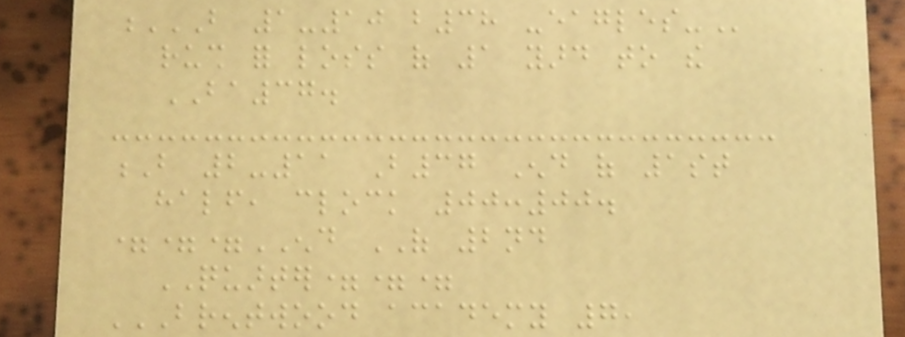B 1-10 B38 -EAGLES-
rush for loss of 1 yard to the
BA37.
B 2-11 B37 End of 1st
half, clock 00:00.
===END OF 2nd
QUARTER===
BRENTWOOD ACADEMY 7,
